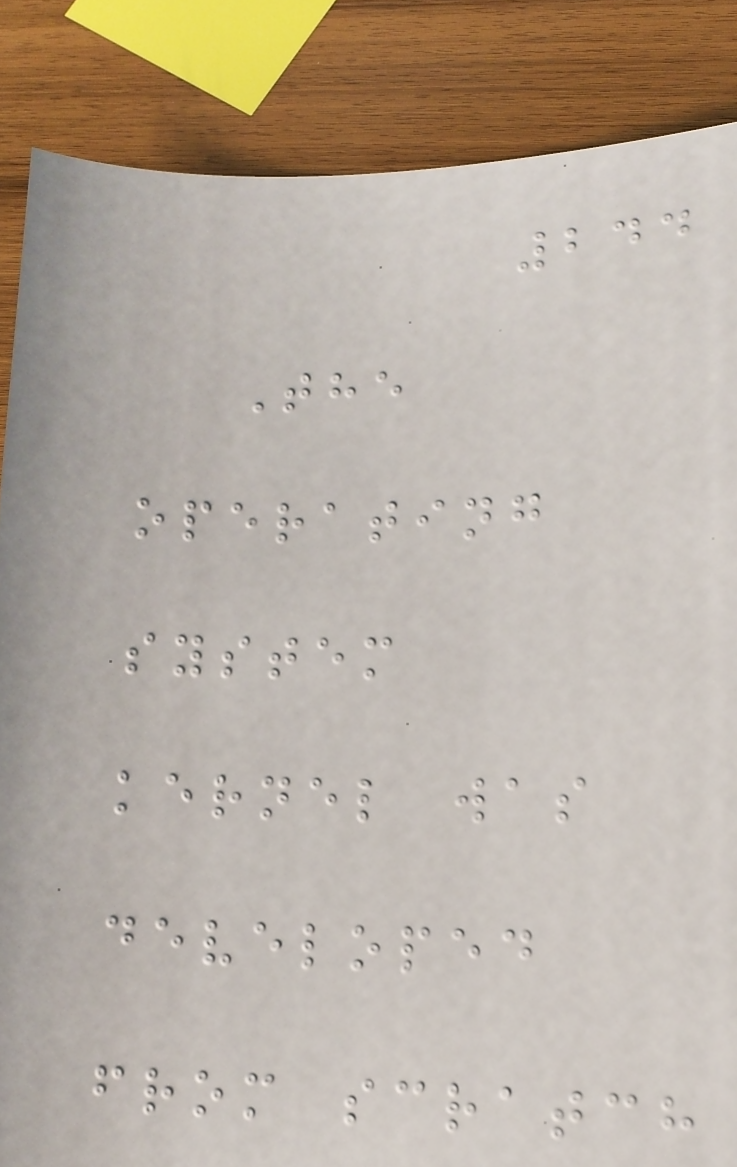244
The
operating
system
kernel was
developed
from scratch
